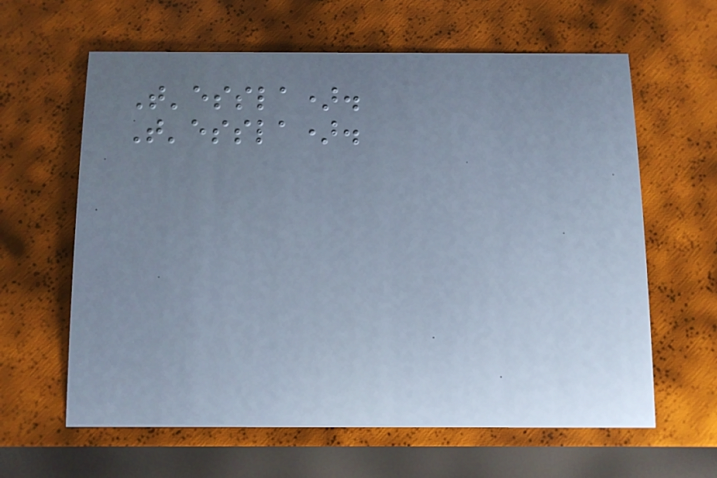T'essla).
T'essla).
